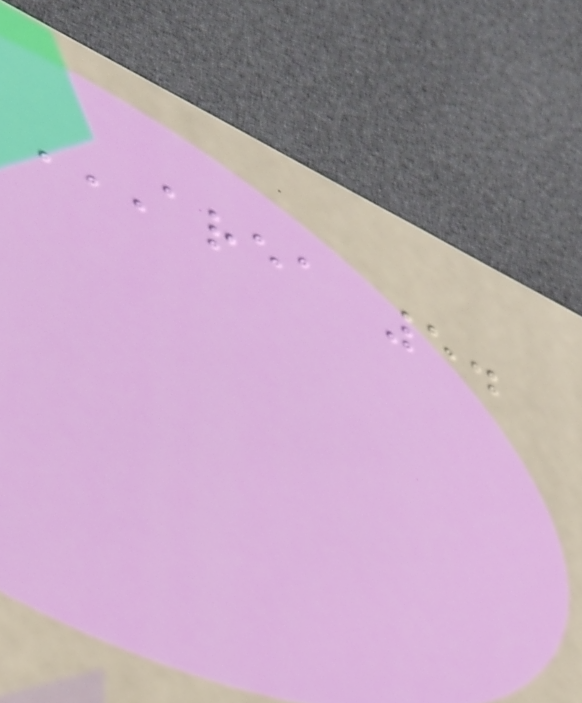AREA 5.
